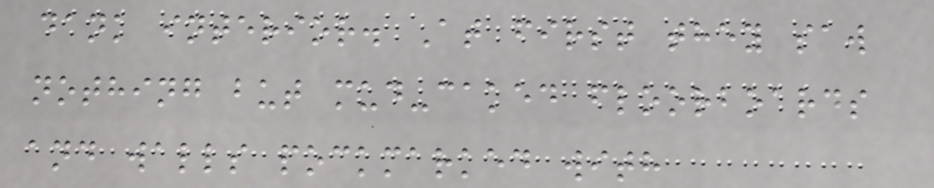dank interior. At first they saw
nothing but mud-caked floorboards
and walls pockmarked with
